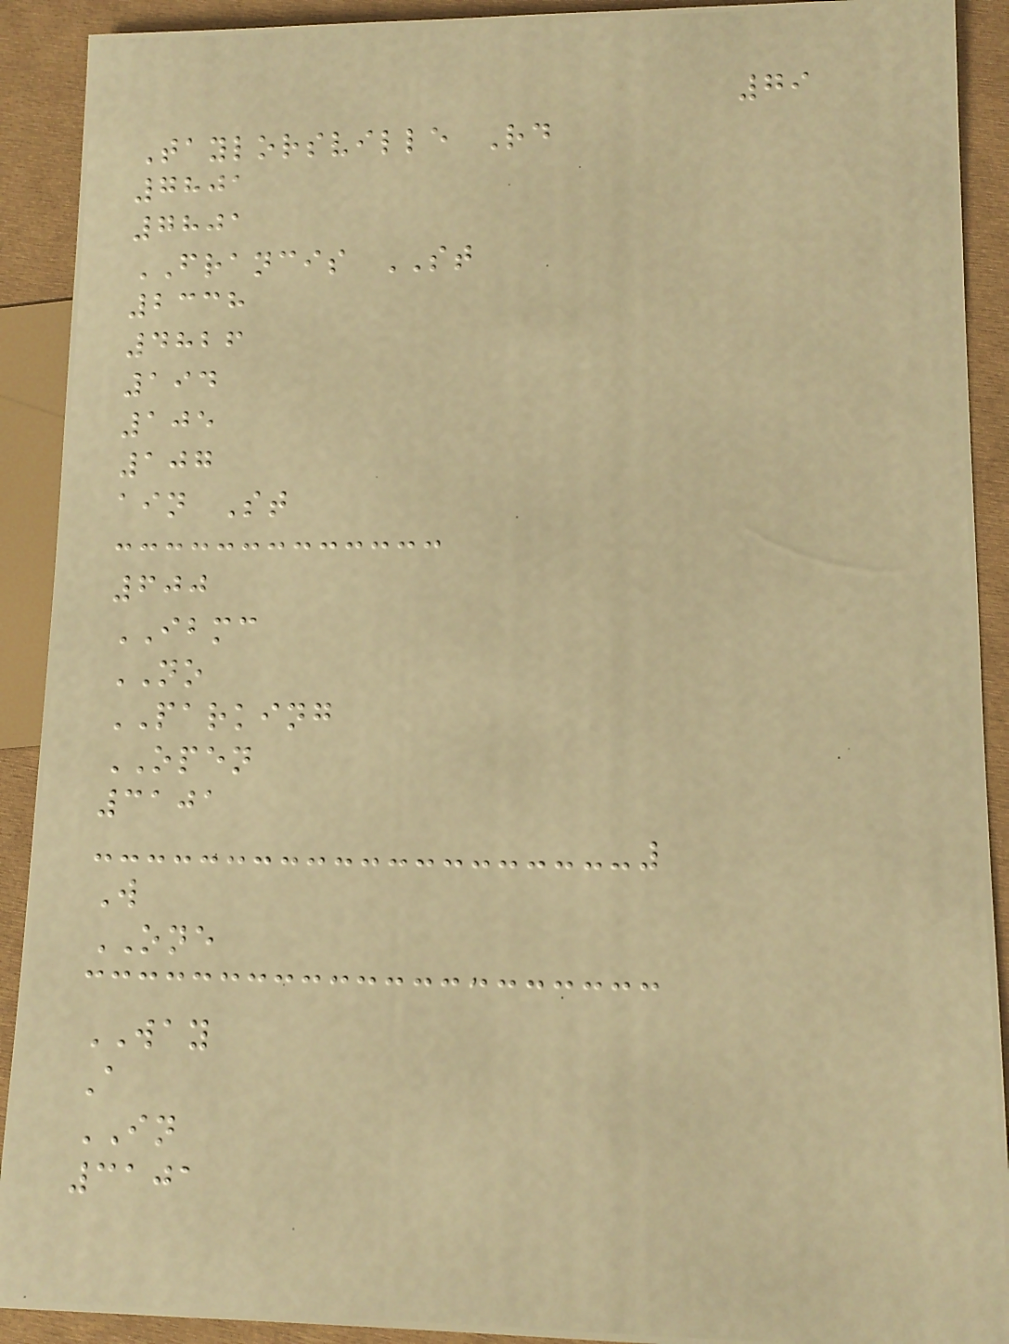79
Taylorsville Rd
7801
7801
FRANCIS ST
2338
4826
194
105
107
ain St
600
IBMC
NO
PARKING
OPEN
3101
W
ONE
WAY
A
IN
3101
